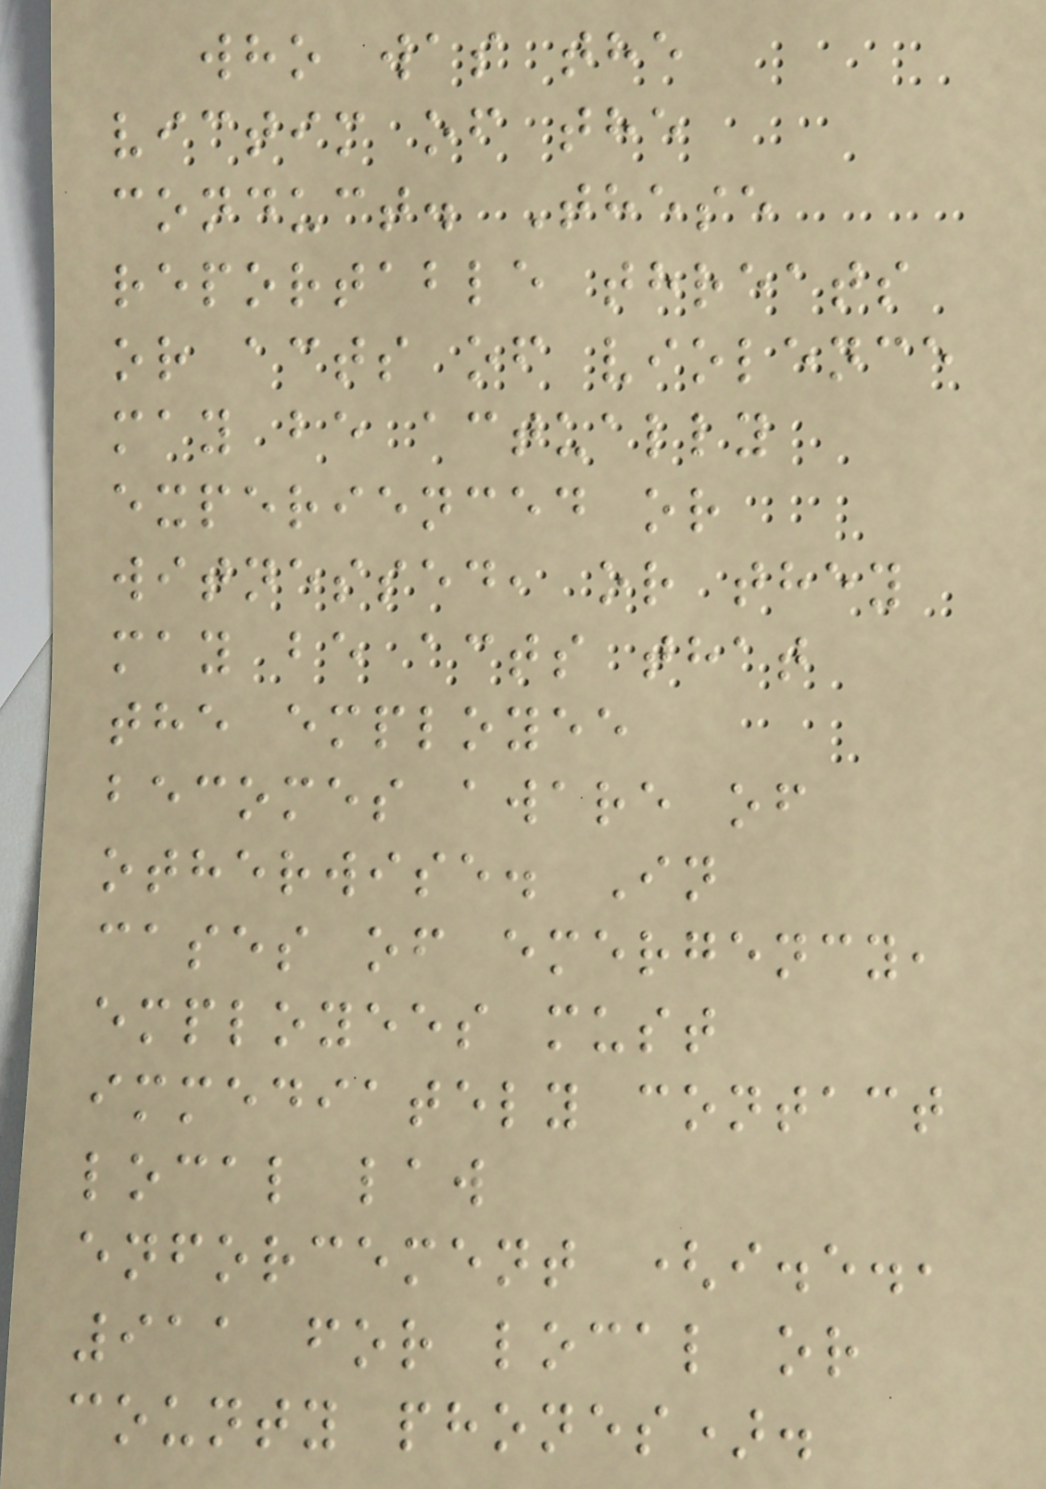who was the
victim of the
conduct. These
reportable threats
or acts of violence
may be actually
experienced or
witnessed, or they
may be acts that
the employee
becomes aware of
otherwise. In
cases of emergency,
employees must
immediately contact
local law
enforcement (i.e.,
911 for local or
county phones).
